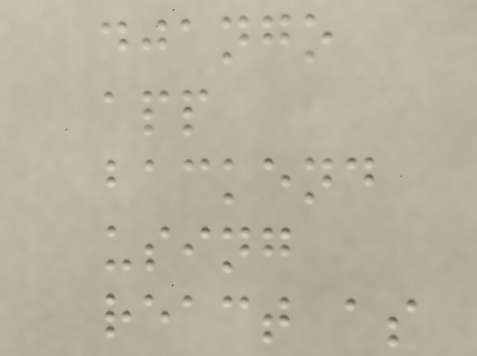django
app
backend
using
react as
